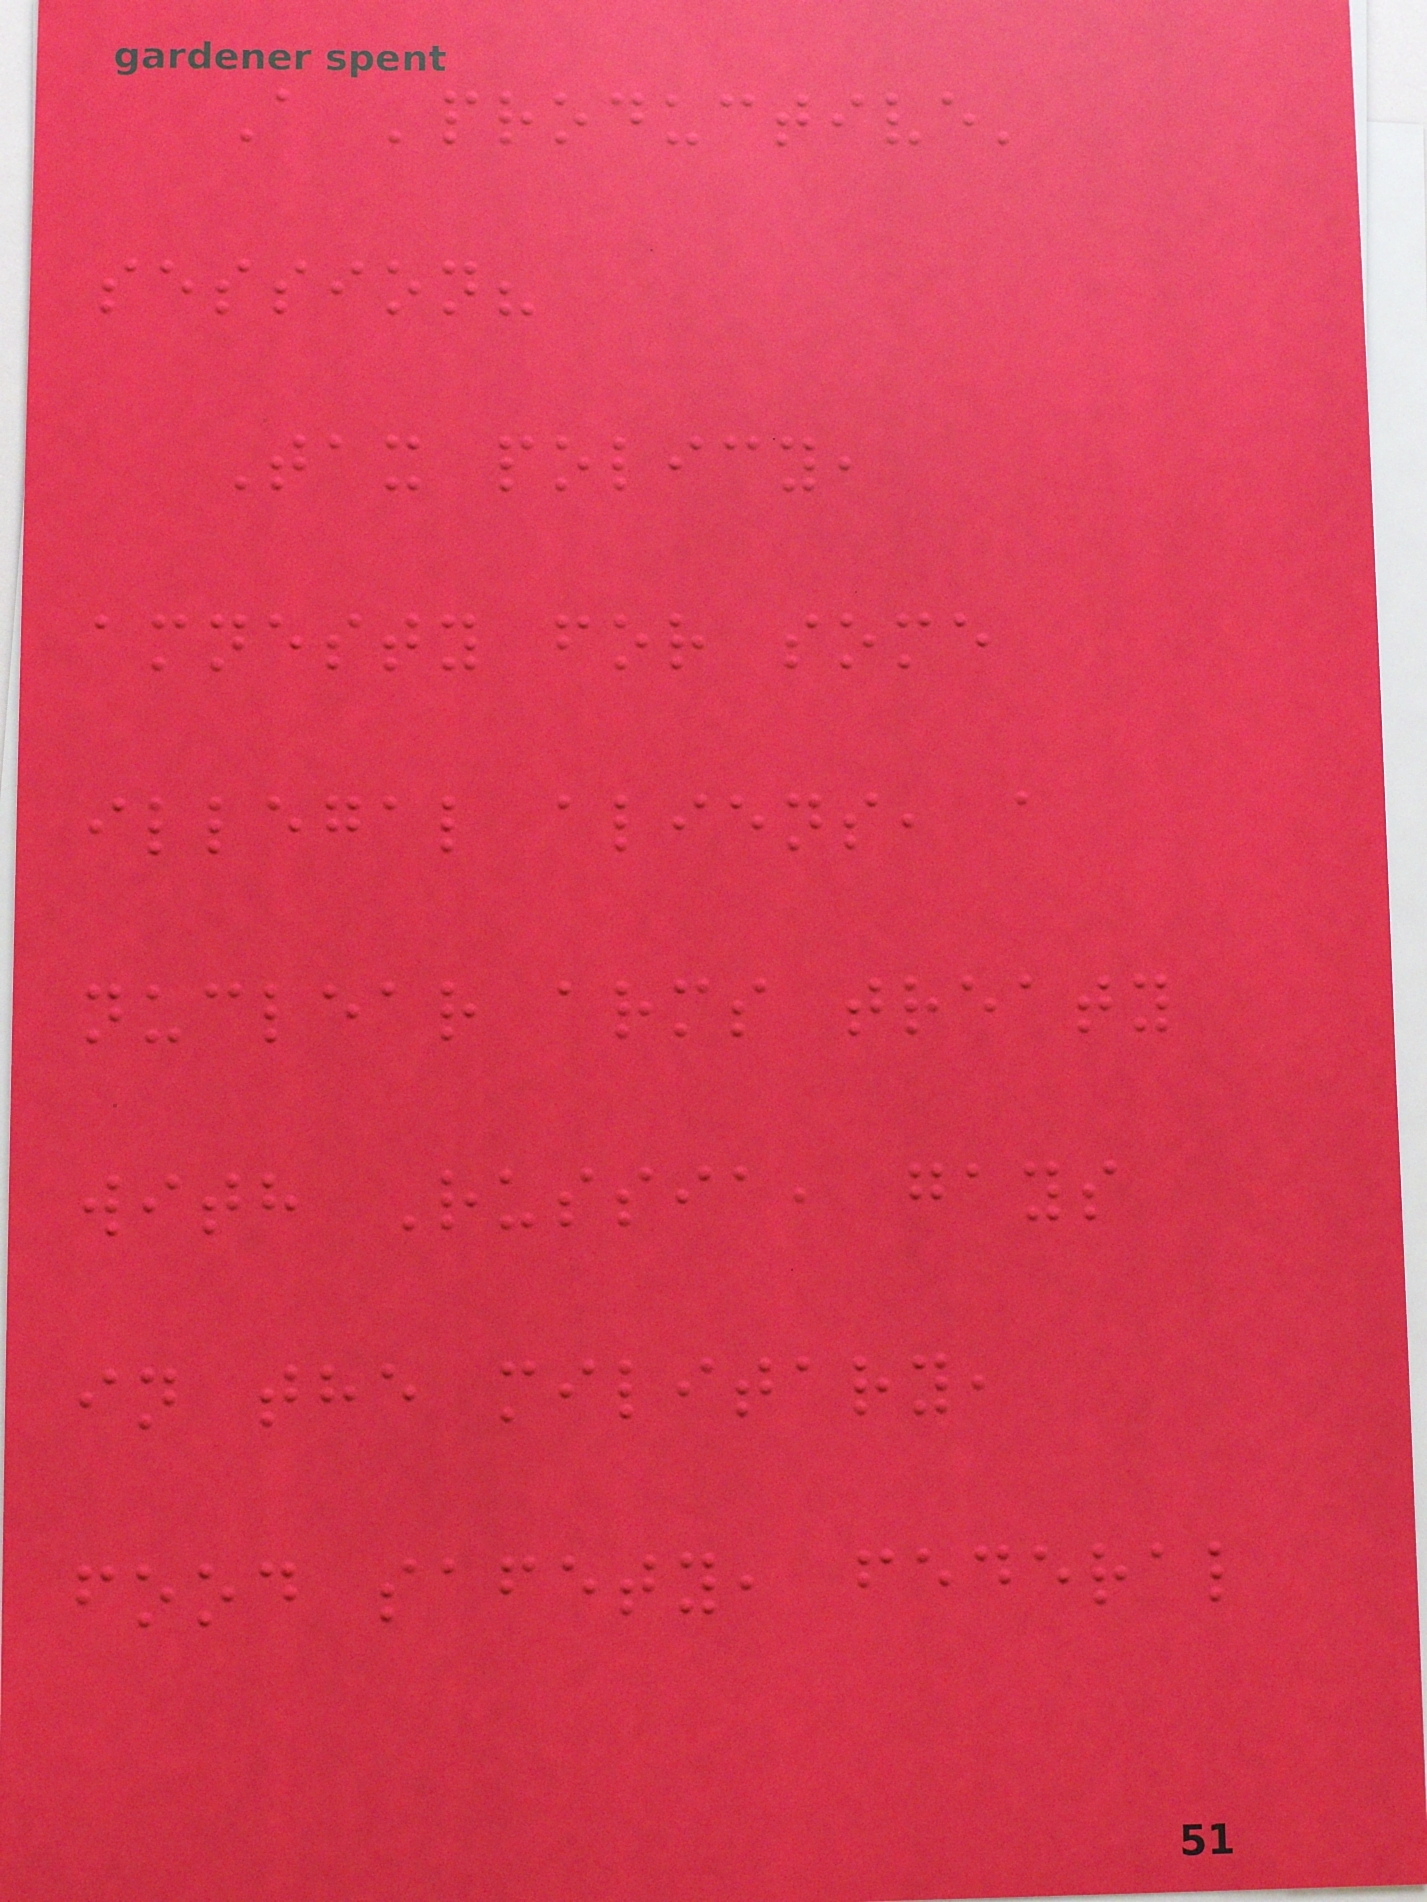A 'productive'
session?
Tax policy,
amnesty for some
illegal aliens, a
nuclear arms treaty
with Russia, gays
in the military,
food safety, federal
